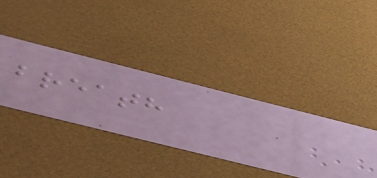breath
